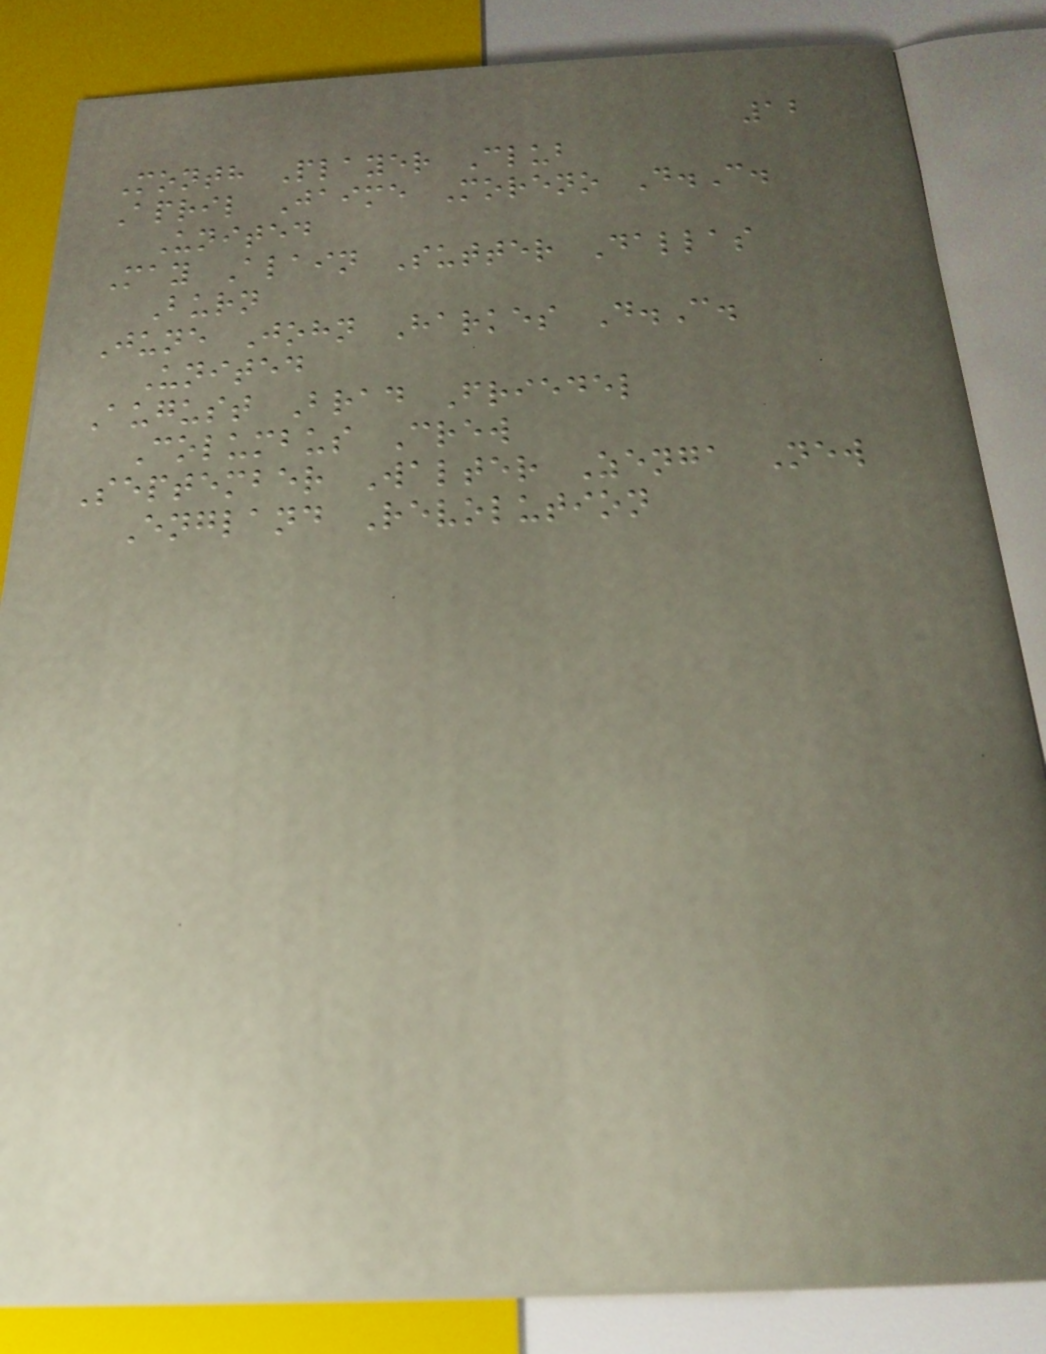12
Month Player Club
April Jaime Moreno D.C.
United
May Alain Sutter Dallas
Burn
June John Harkes D.C.
United
August Brad Friedel
Columbus Crew
September Walter Zenga New
England Revolution
